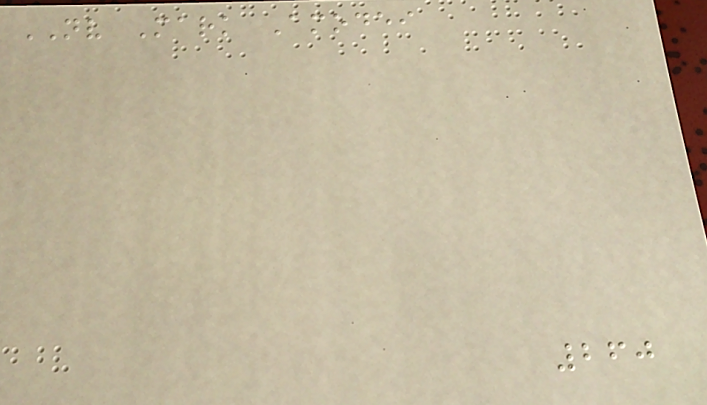NV Mark Amodei
260
